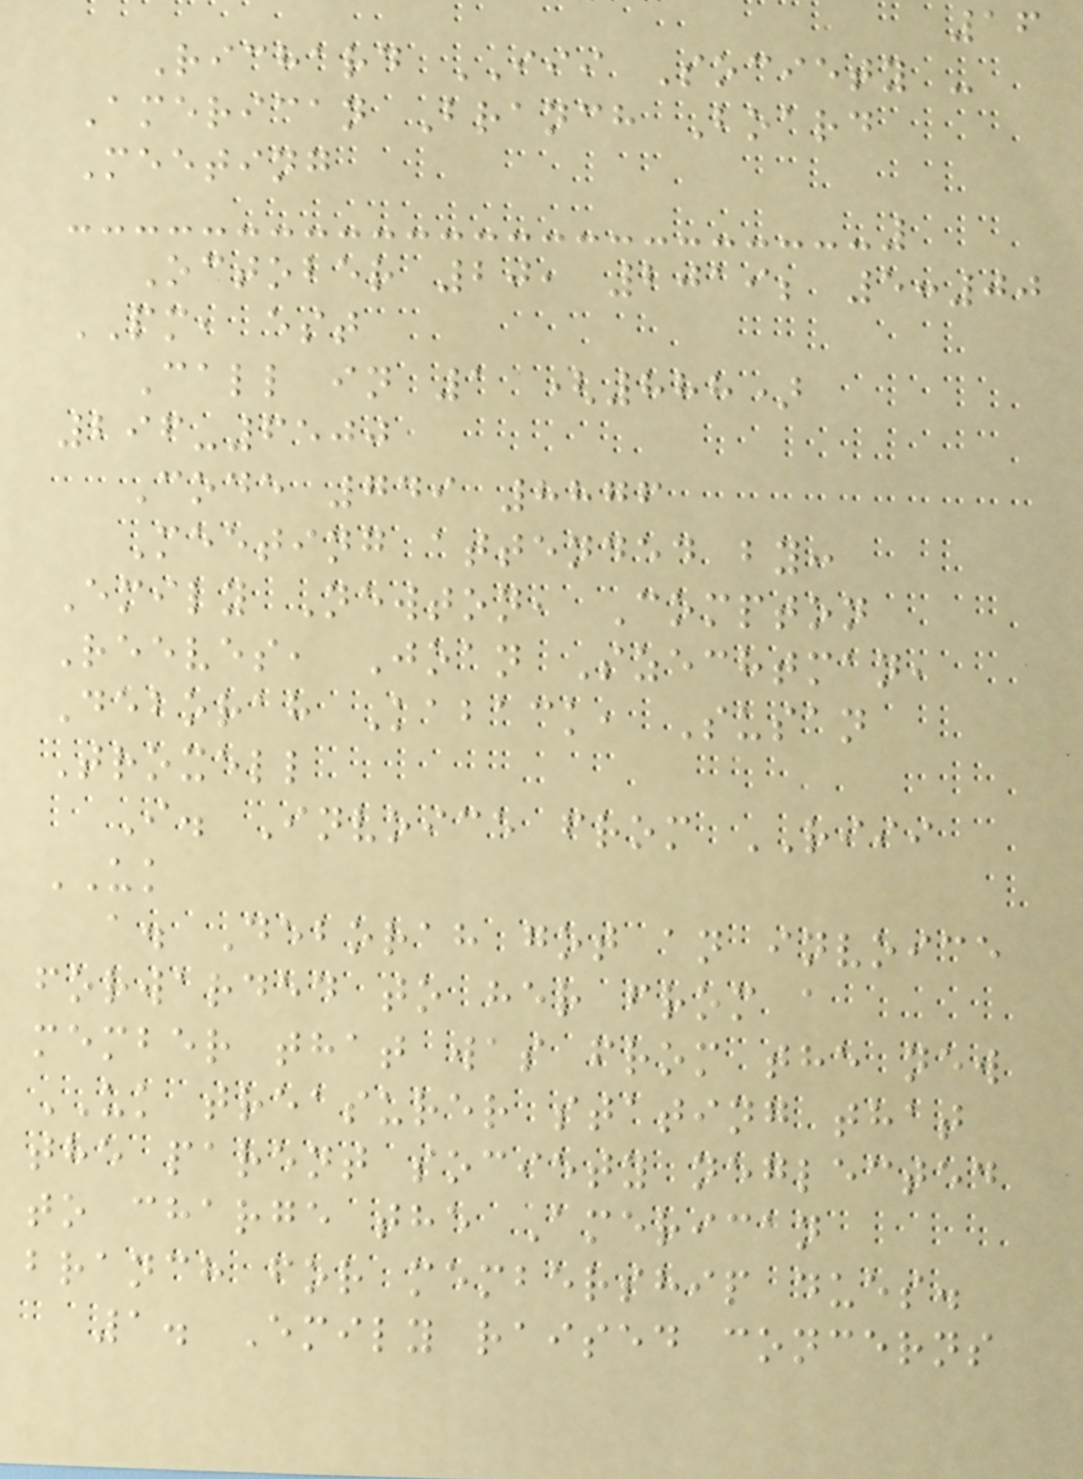16
Richard III Society -
American Branch Board
Meeting
October 20, 2019; 5:00
PM, est
Call in 1 (888)
296-6500
Code 749 8876
Meeting attended by:
Emily Newton, Compton
Reeves, Joan Szechtman,
Deborah Kaback, Susan
Troxell
I. Invoice from RIII
UK
a. Deborah got an invoice
forwarded to her from a
member that was from the new
UK treasurer stating that
the parent society neglected
to charge the American
branch for membership dues.
1. Emily raised concerns
